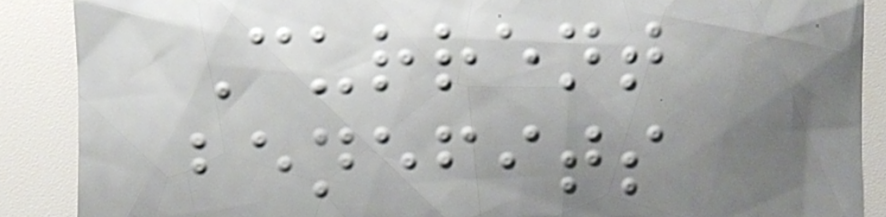Current
benefits
